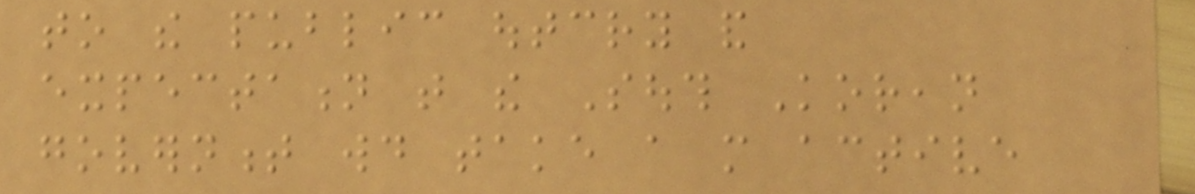to the public outcry and
expectation that the South Korean
government would take a more active
